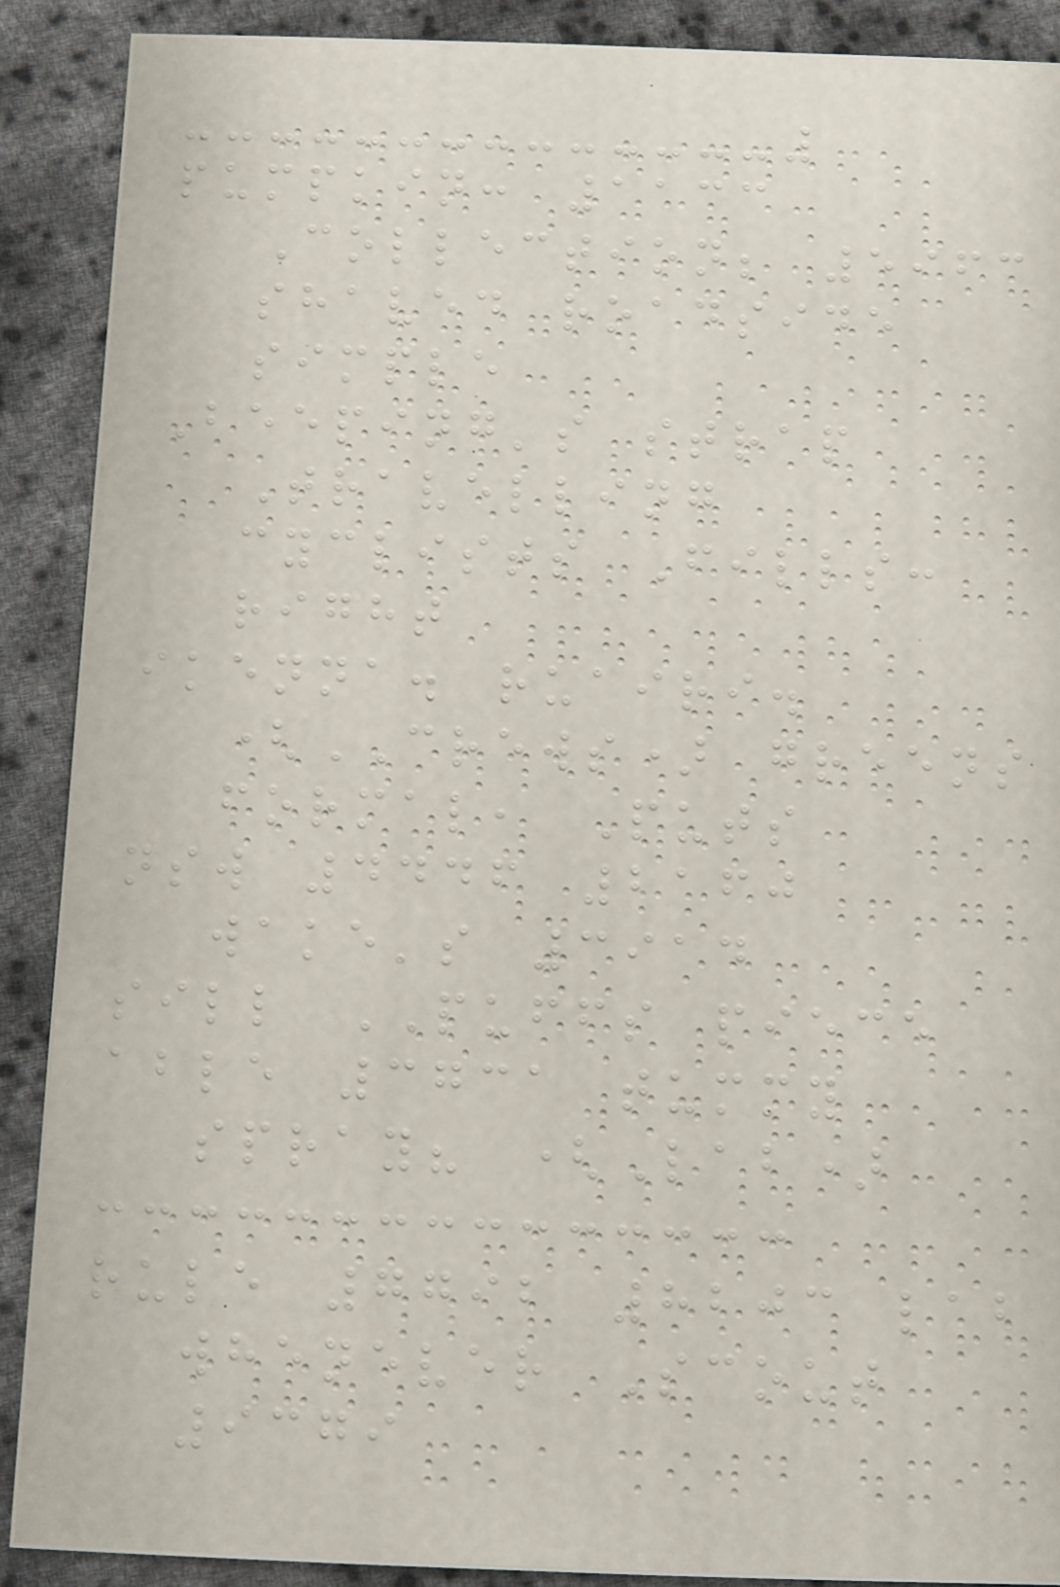pumpkin: 1133
Collection; 5963
shaved roadside
simple
Beeping's strap
Travelling
cyclists Fills:
right
ikenna. ruairi.
(CREWS) greens
formal, Puts
nsw 4446 2160
wake's 3914
sill PUFFS piece
able 3731 tummy
spray? (Lab)
rule 7792 8203 lab
whenever Scout
9379
